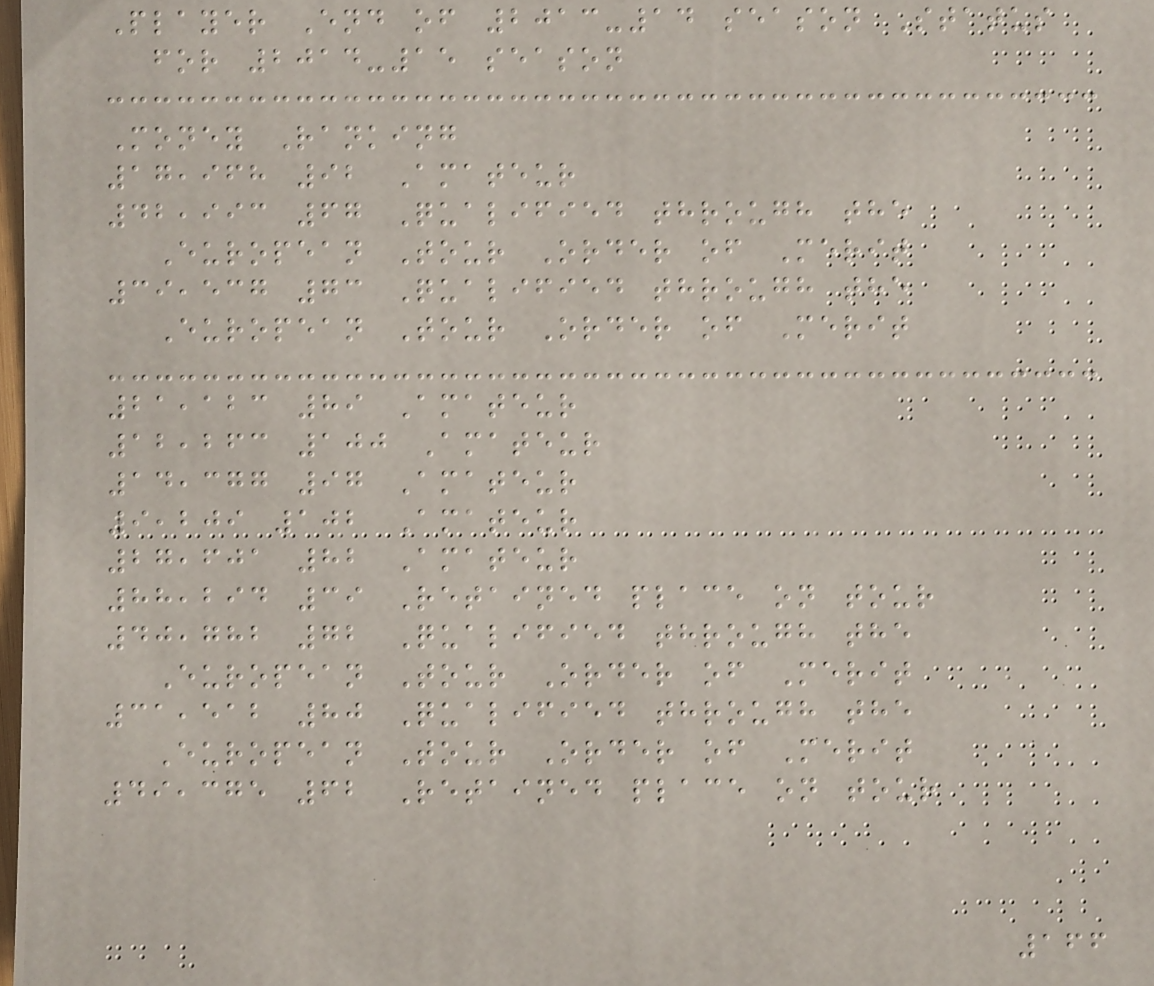Player End of 2013-14 season Status
for 2014-15 season
Money Ranking
17,968 92 Amateur
42,993 67 Qualified through the
European Tour Order of Merit
39,537 73 Qualified through the
European Tour Order of Merit
21,123 89 Amateur
12,263 100 Amateur
14,377 97 Amateur
9,209 102 Amateur
27,601 82 Amateur
88,294 39 Retained place on tour
40,782 72 Qualified through the
European Tour Order of Merit
31,512 80 Qualified through the
European Tour Order of Merit
49,375 62 Retained place on tour
166
